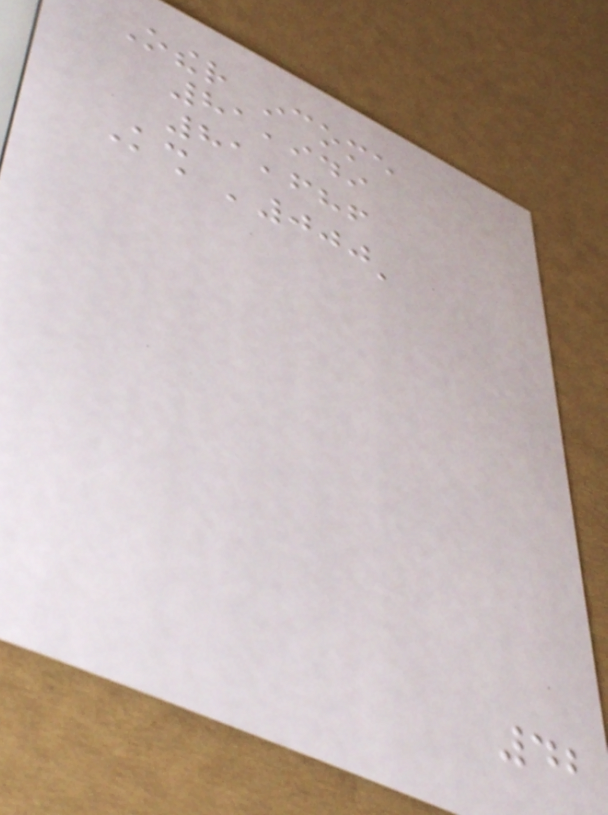Other income
81,949
81,686
Ksh '000'
42
